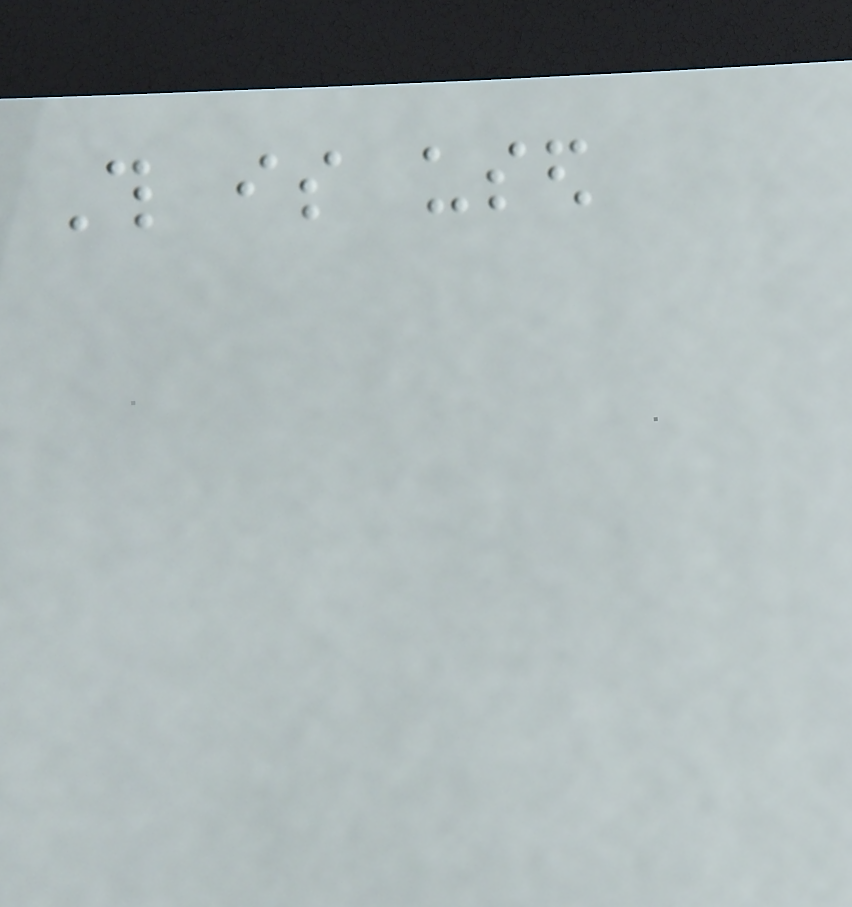This is used
